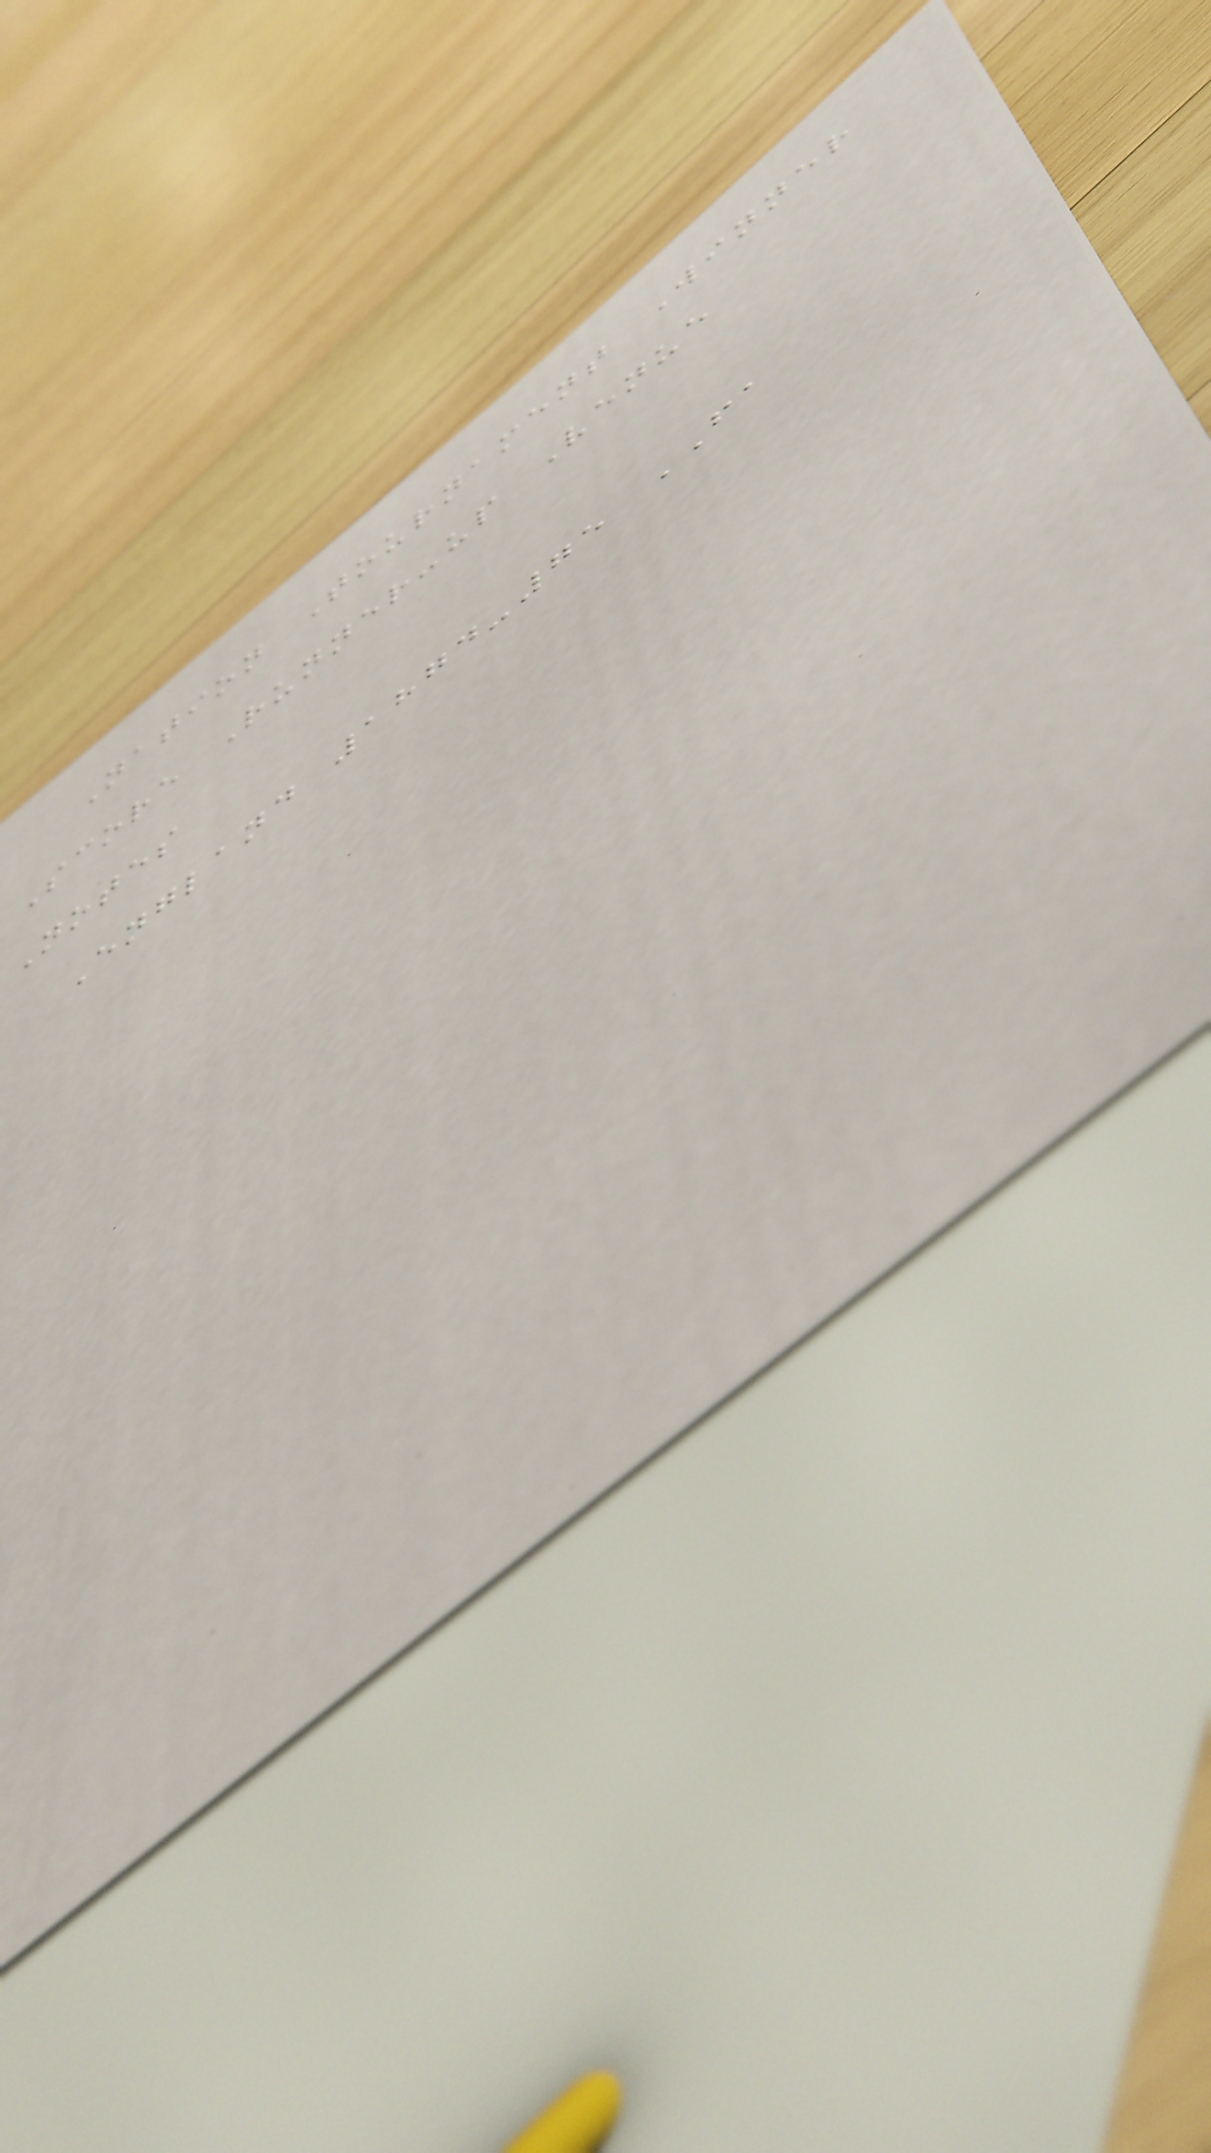Nation Tournament Winner
Score Runner-up Venue
Notes
England 1874-75 FA
